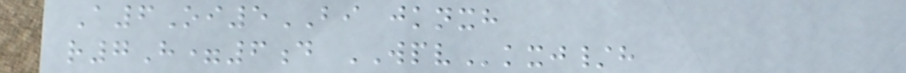A6Oi5BI jknxh
r7H=6d WPVkxj/h
